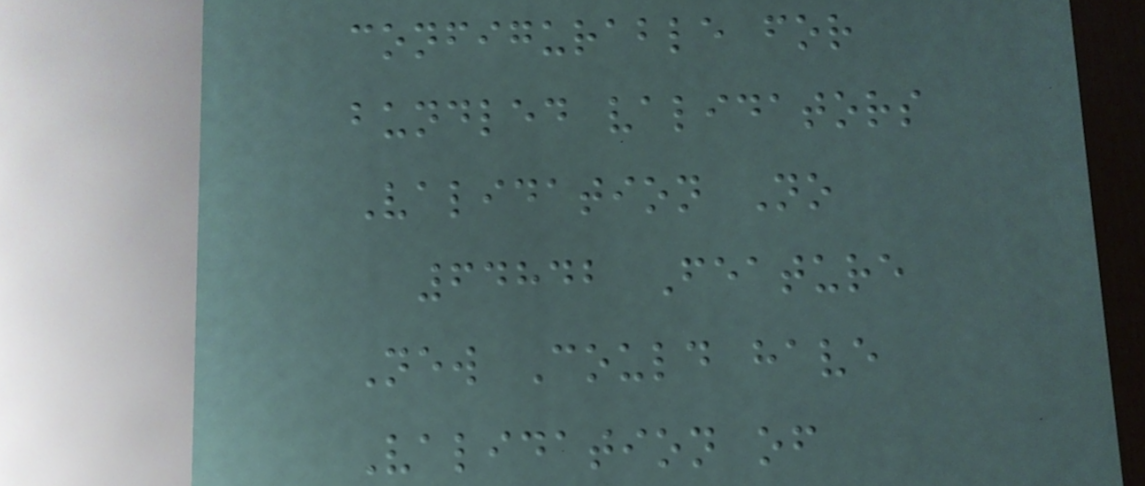configurable for
bundled validators
Validation No
64842 Feature
New Could have
Validation of
